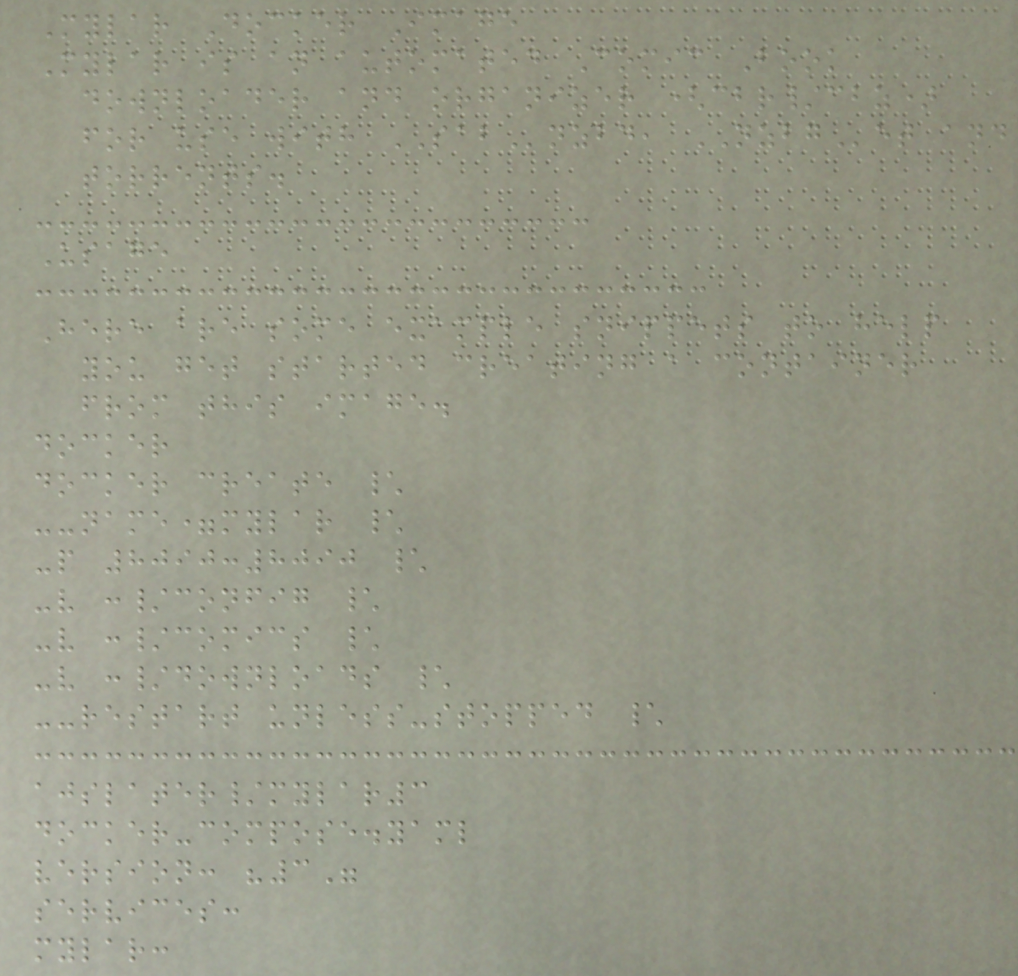Mylar Docker Image
Mylar is an automated Comic Book
downloader and organizer (cbr/cbz)
for use with SABnzbd, NZBGet and
torrents.
Usage
Here are some example snippets to help
you get started creating a container
from this image.
docker
docker create \
--name=mylar \
-p 8090:8090 \
-v :/config \
-v :/comics \
-v :/downloads \
--restart unless-stopped \
ajslater/mylar3
docker-compose.yaml
version: "3"
services:
mylar:
